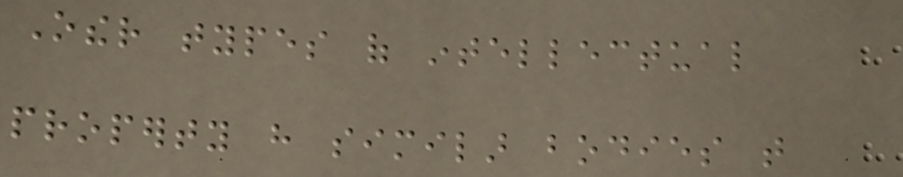Other types of intellectual
property have similar bodies that
